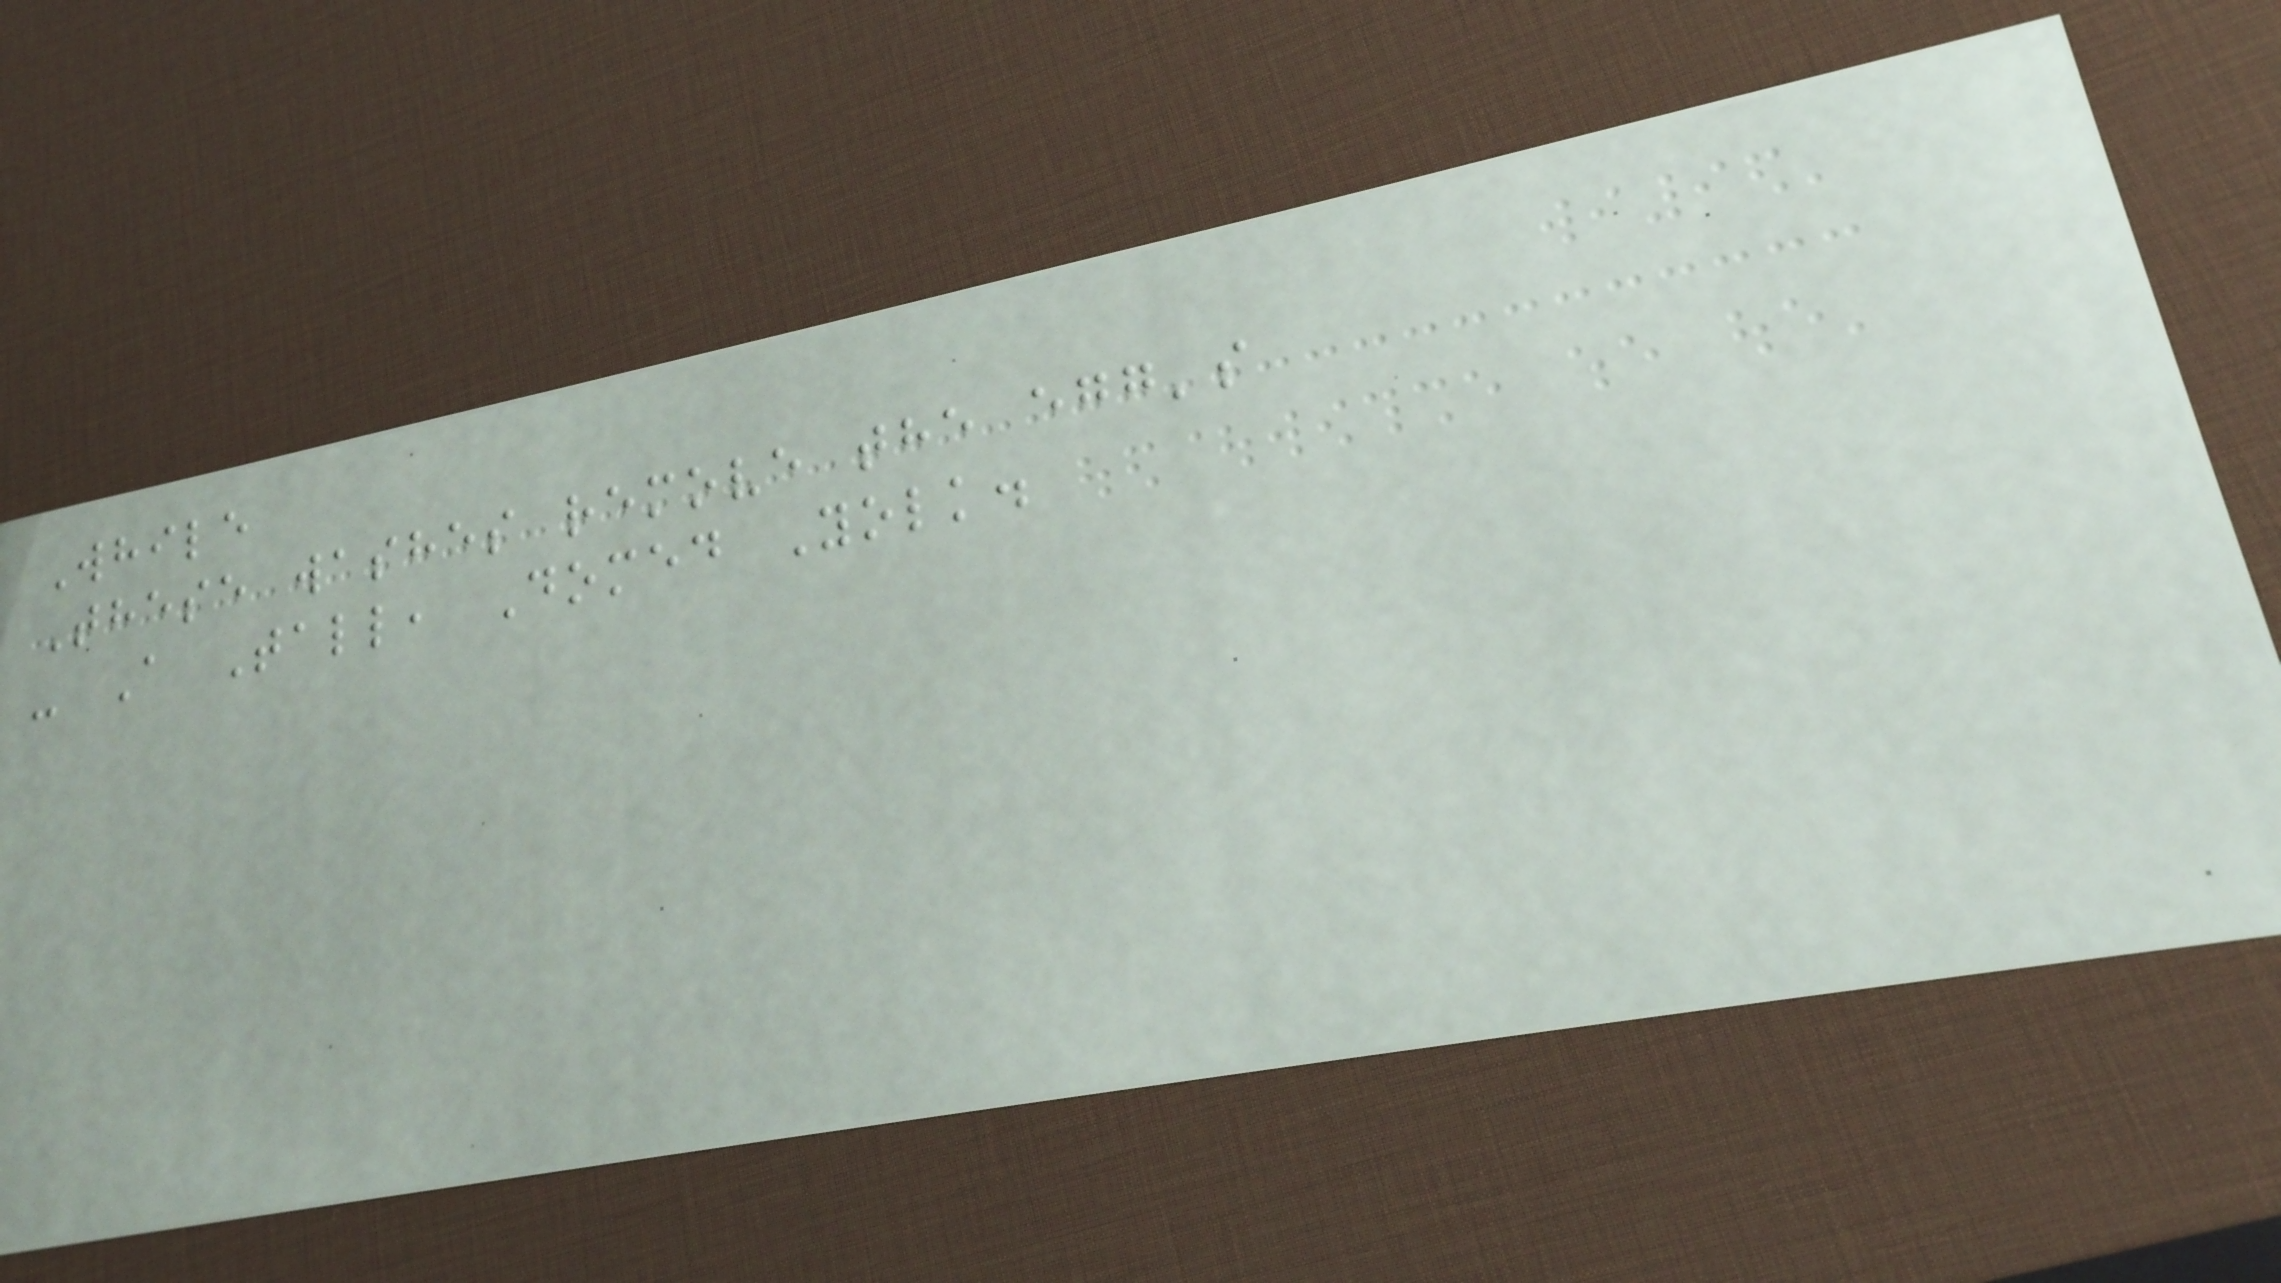While
These washes remove the egg's
- A Tall, Domed Yolk.
